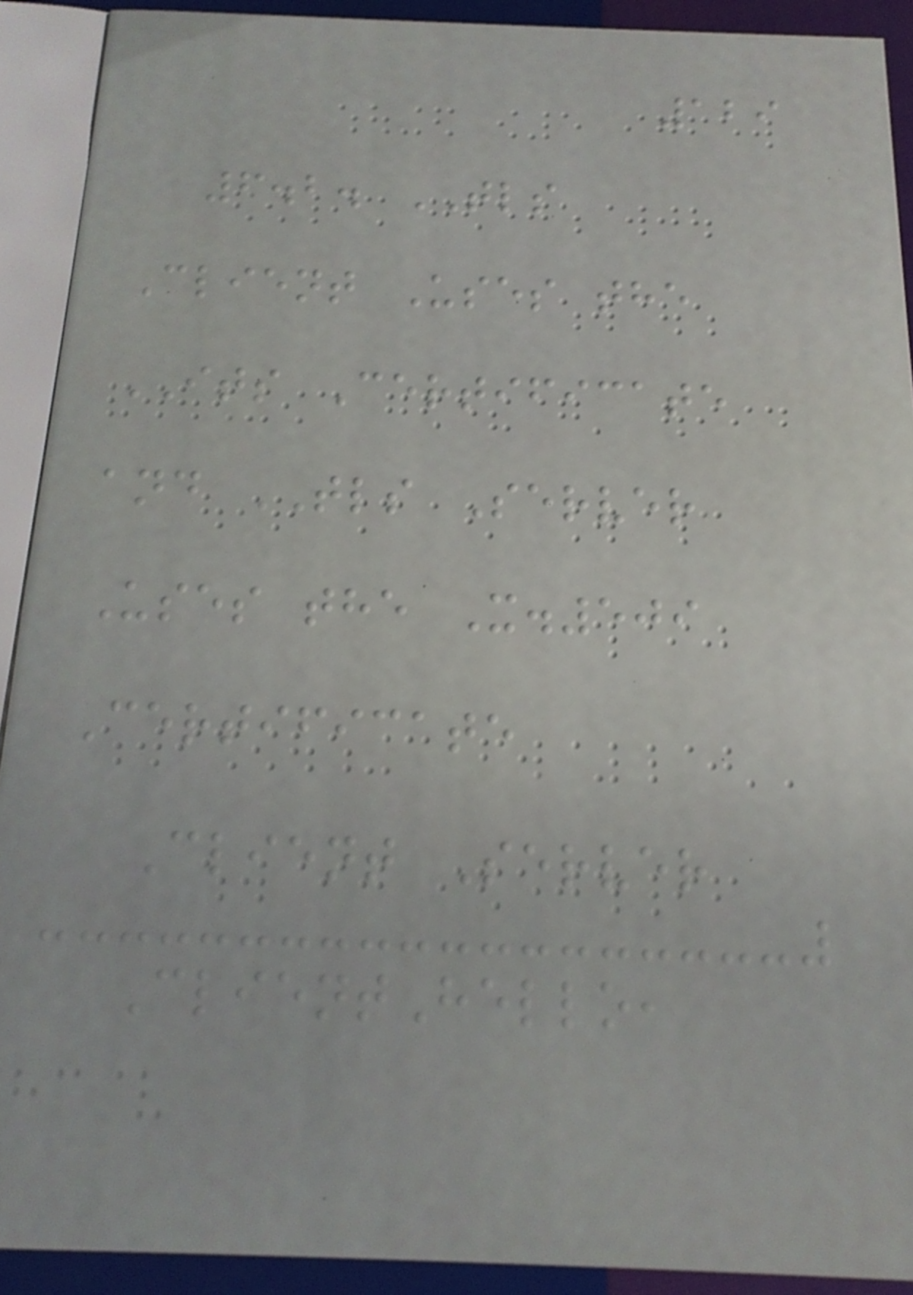129
6.2. TLS
Client Uses the
ITS Certificate
and TLS Server
Uses the X.509
Certificate
Client Server
ClientHello,
